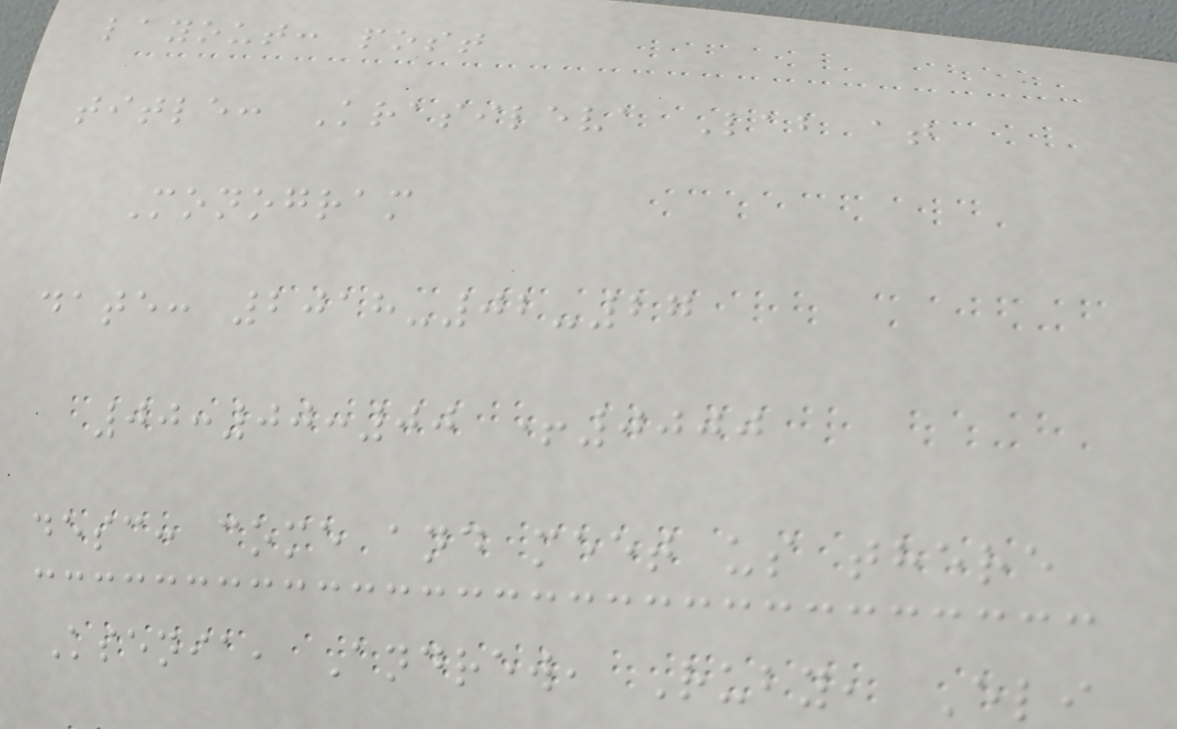layout: post
title: Krasileva Lab at
Monogram
date: 2018-02-27
00:00:00 +0000
desc: come and meet us there
Ksenia, Andrew, Ruby, Eli
